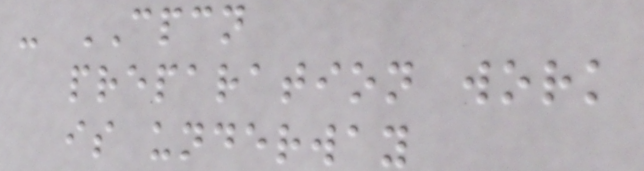- CPCN
preparation work
is underway
